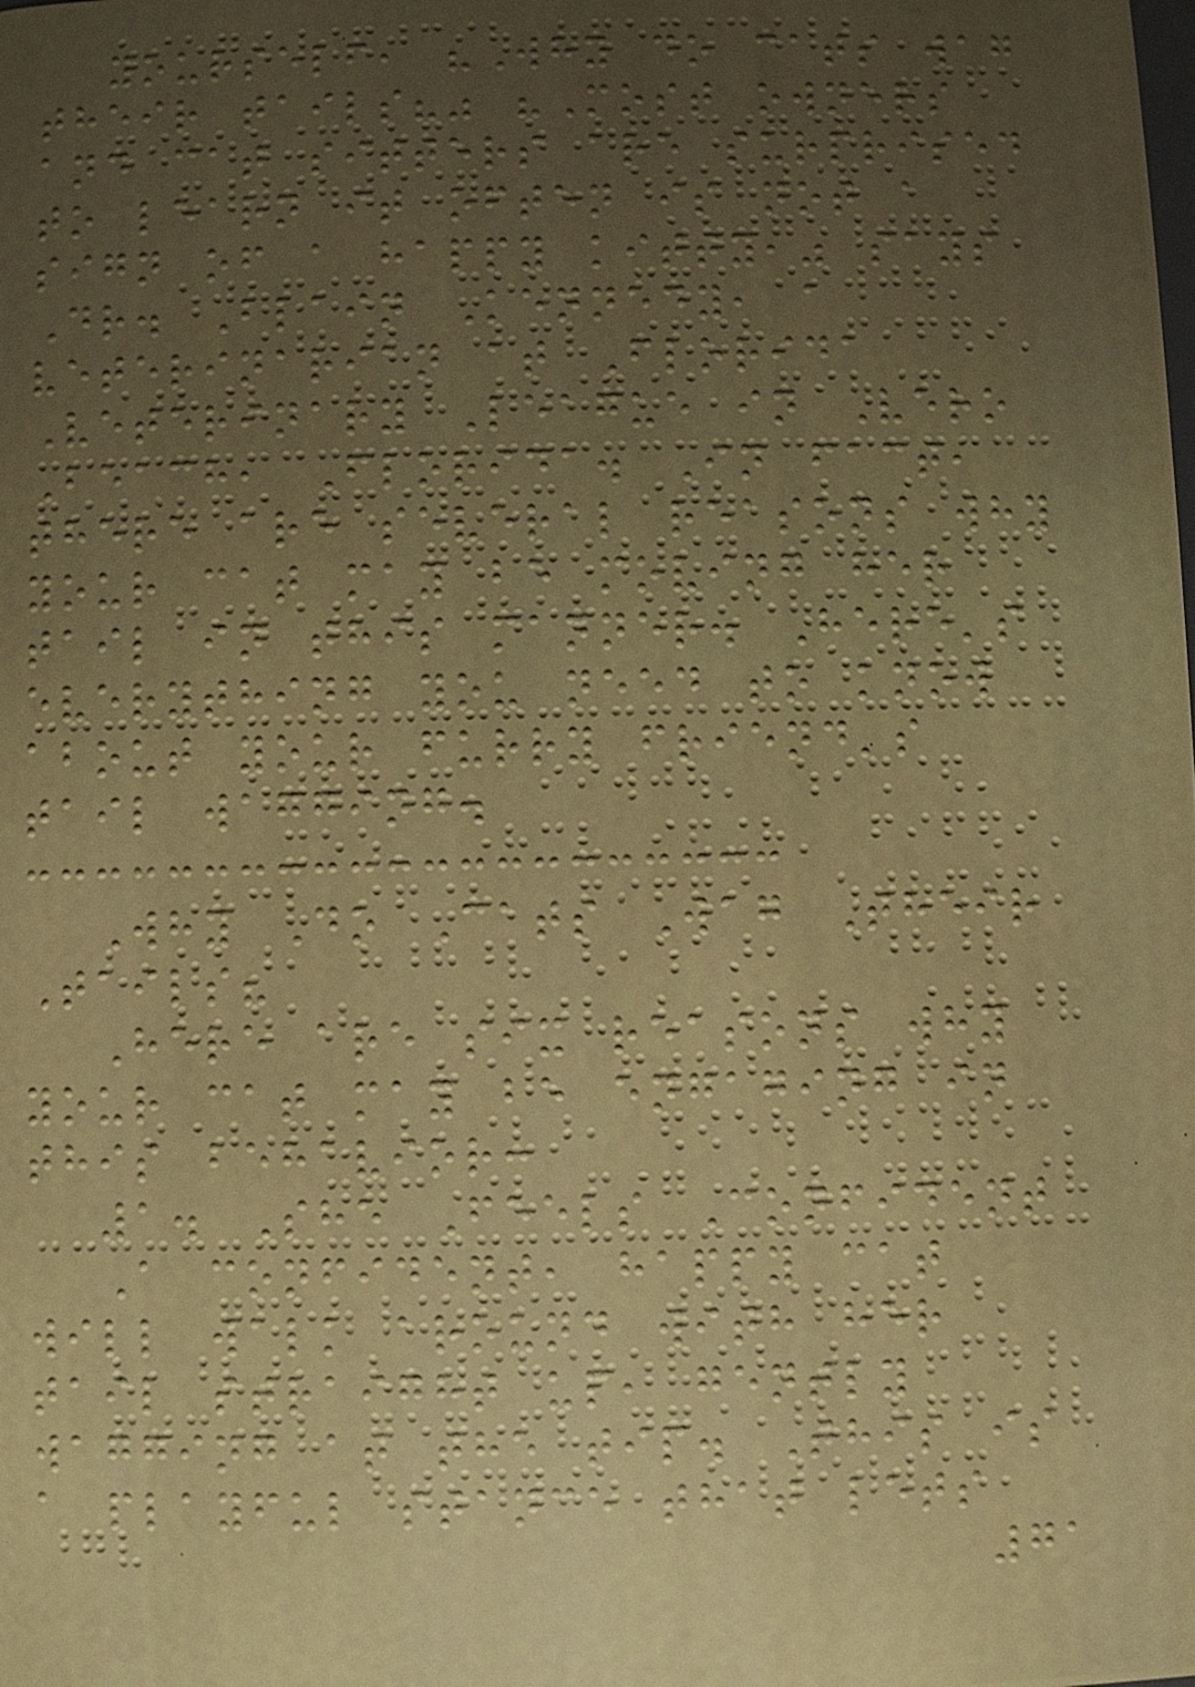yourself, "Why do cats wag
their tails?" "Most owners
and cat sitters are surprised
to learn it often is not a
sign of a happy kitty," says
Dr. Blain Kennedy, a
veterinarian at Florida
Veterinary League in Vero
Beach, Florida. In fact,
there are several reasons why
your cat may be moving her
tail in this manner. Here's
everything you need to know
about your furry friend's
tail wagging.
Why Do Cats Wag Their
Tails?
Here are six reasons why
your cat may be engaging in
this behavior:
1. She Feels Confident
A confident, happy cat
will walk around with her
tail straight up, gently
wagging at the tip. This is
a playful stance that lets
71
